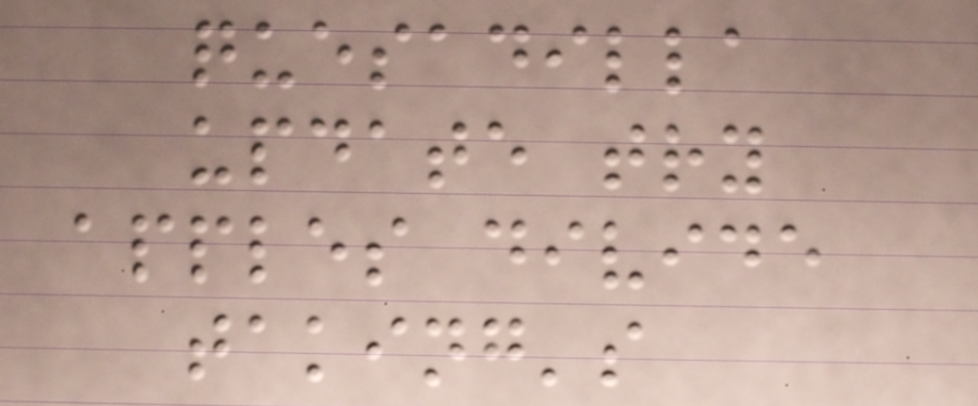quesadilla
update try
apples divide
taking's
